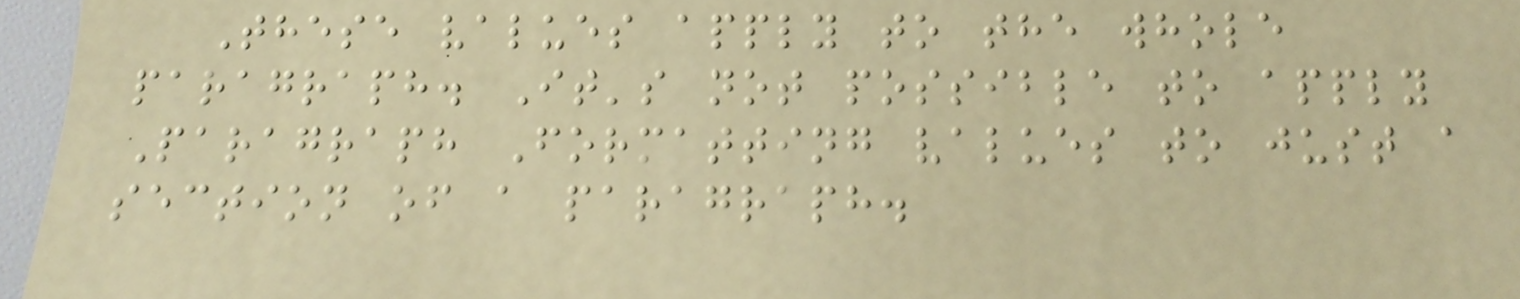These values apply to the whole
paragraph. It's not possible to apply
Paragraph Formatting values to just a
section of a paragraph.
